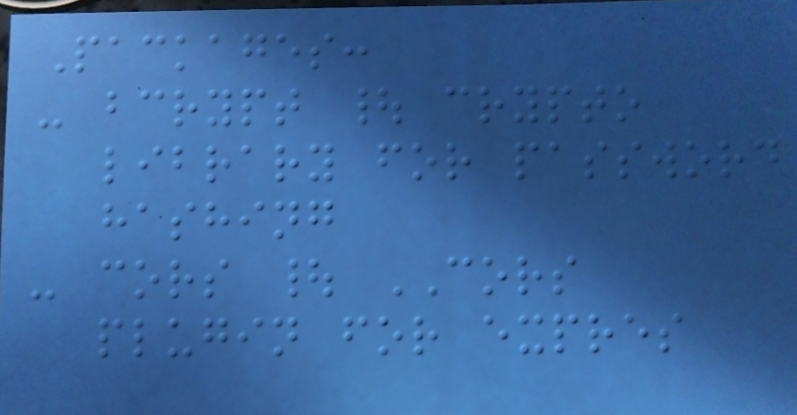Packages:
- bcrypt | crypto
library for password
hashing
- cors | CORS
plugin for expres
